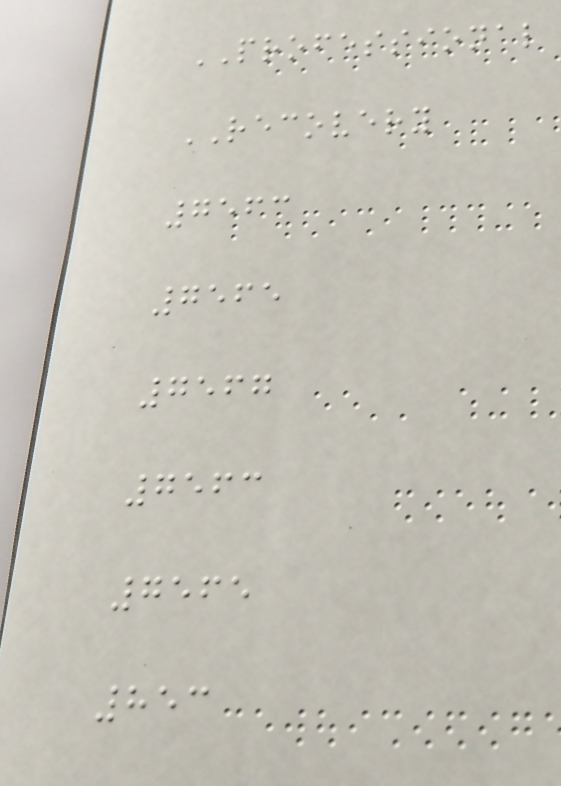PROFESSIONAL
RECOVERY
7563
7565
7567
7563
7565
853
